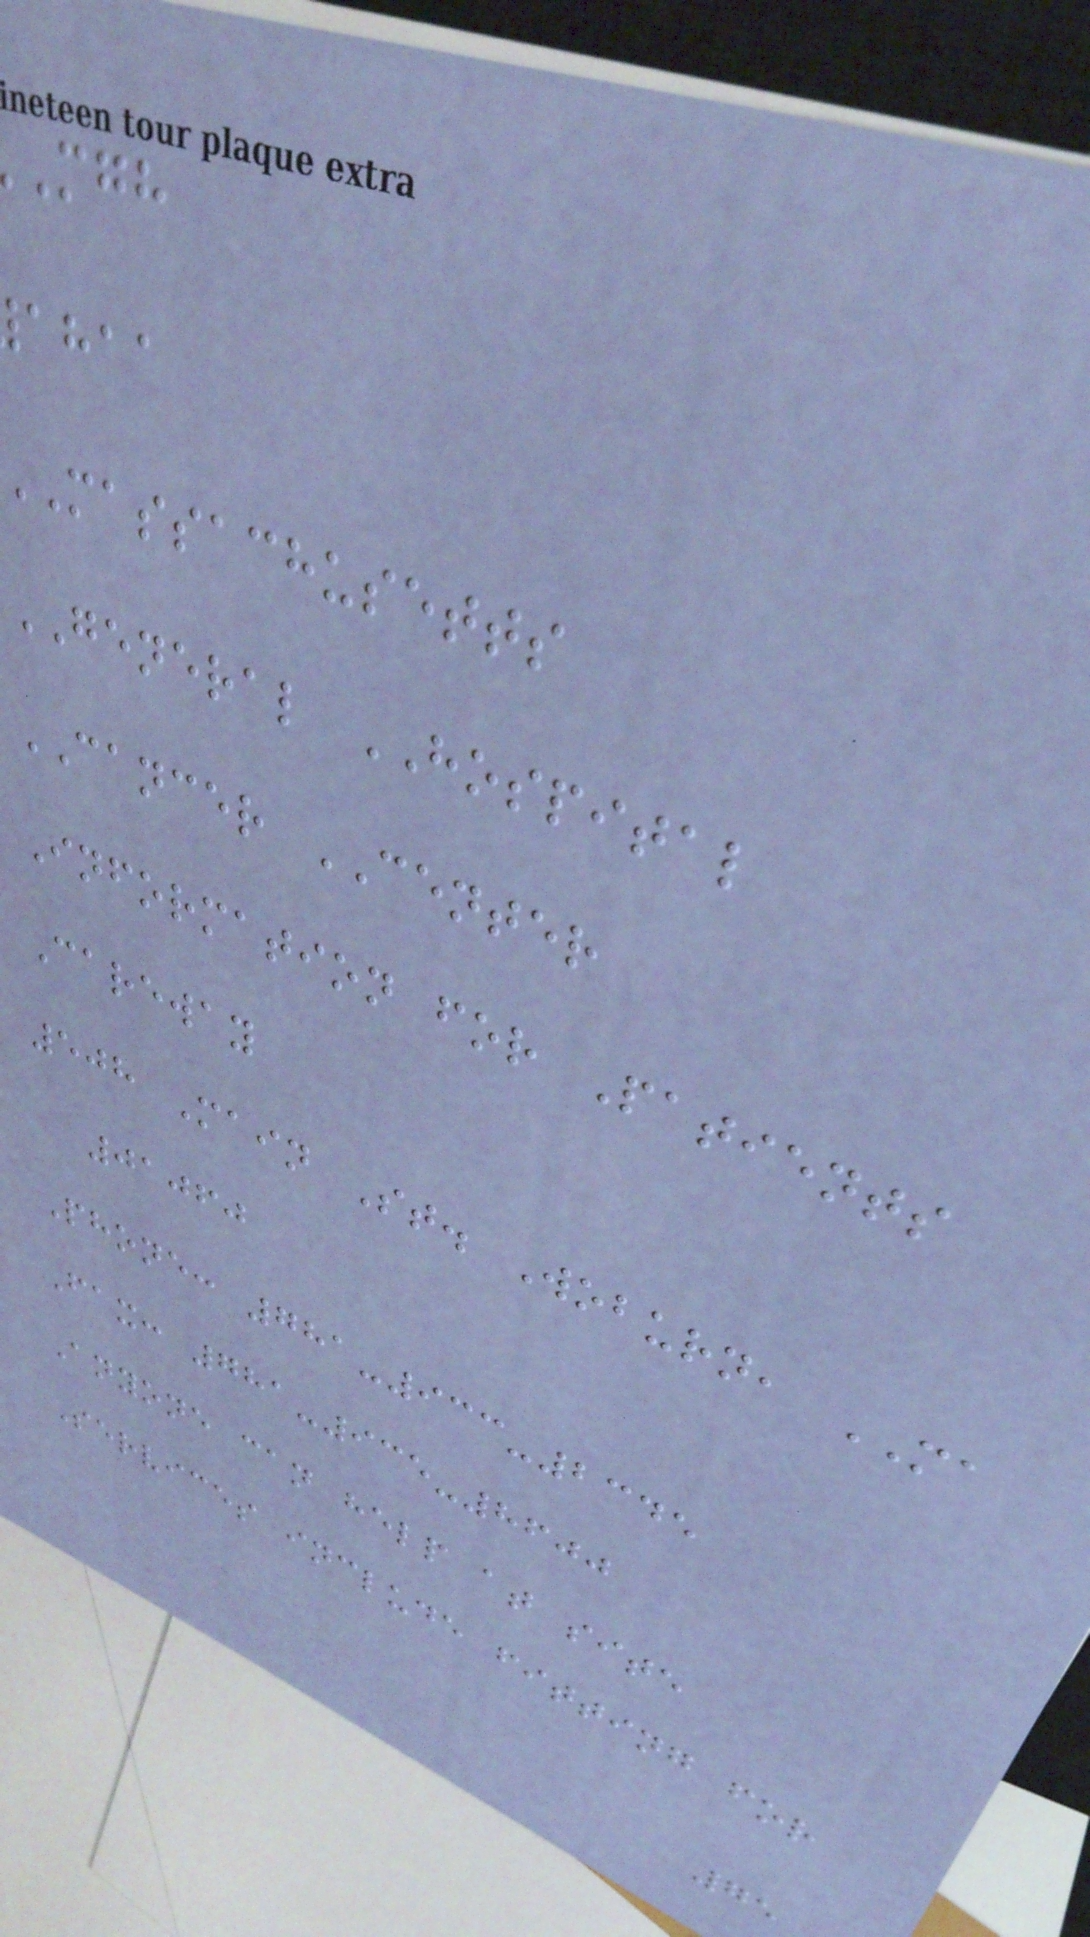ahaa
massachusetts
GENERAL HOSPITAL
CANCER CENTER
Information for Patients
Careway
508 Main St. Woburn, MA
01060
Phone: 781-933-2345
Fax: 781-935-8600
Anyone can help at site
Services include fitting for
75
